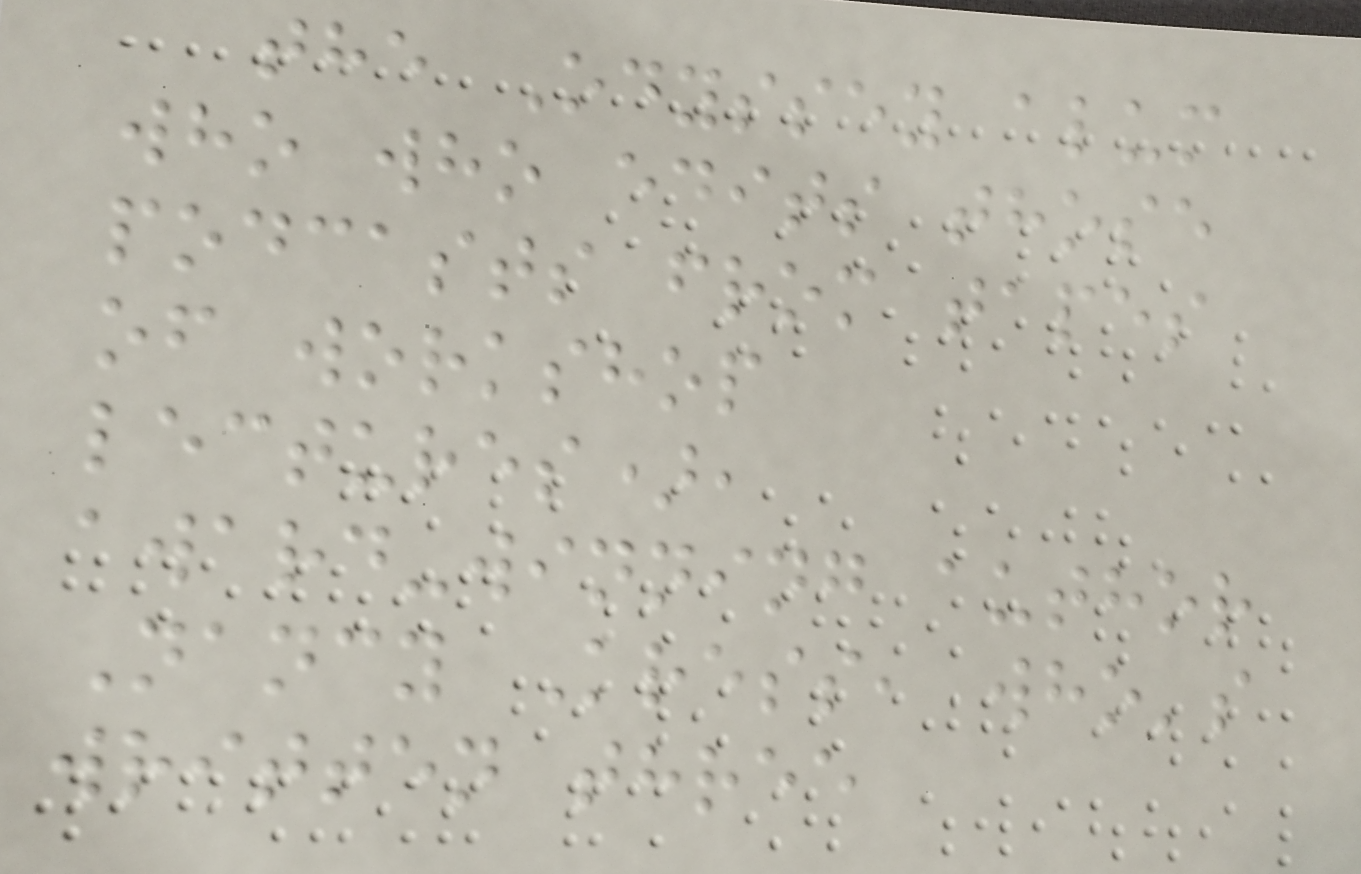the Odyssey alum
who who edits those
podcasts from tapes
of workshop
lectures),
award-winning author
Nancy Kress, who's
written three
